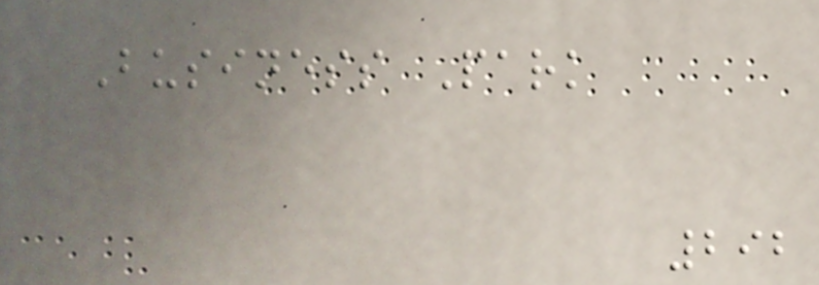Business Park
292
